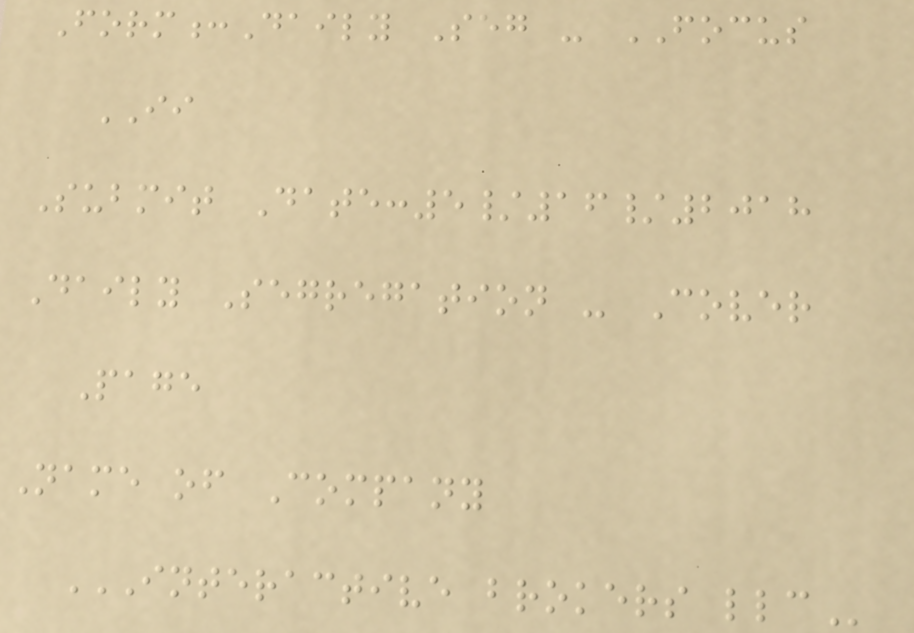Form:Daily Seg - FOCUS
II
Submit Date:5/16/2018
Daily Segregation - Cover
Page
Name of Company
INTERACTIVE BROKERS LLC
